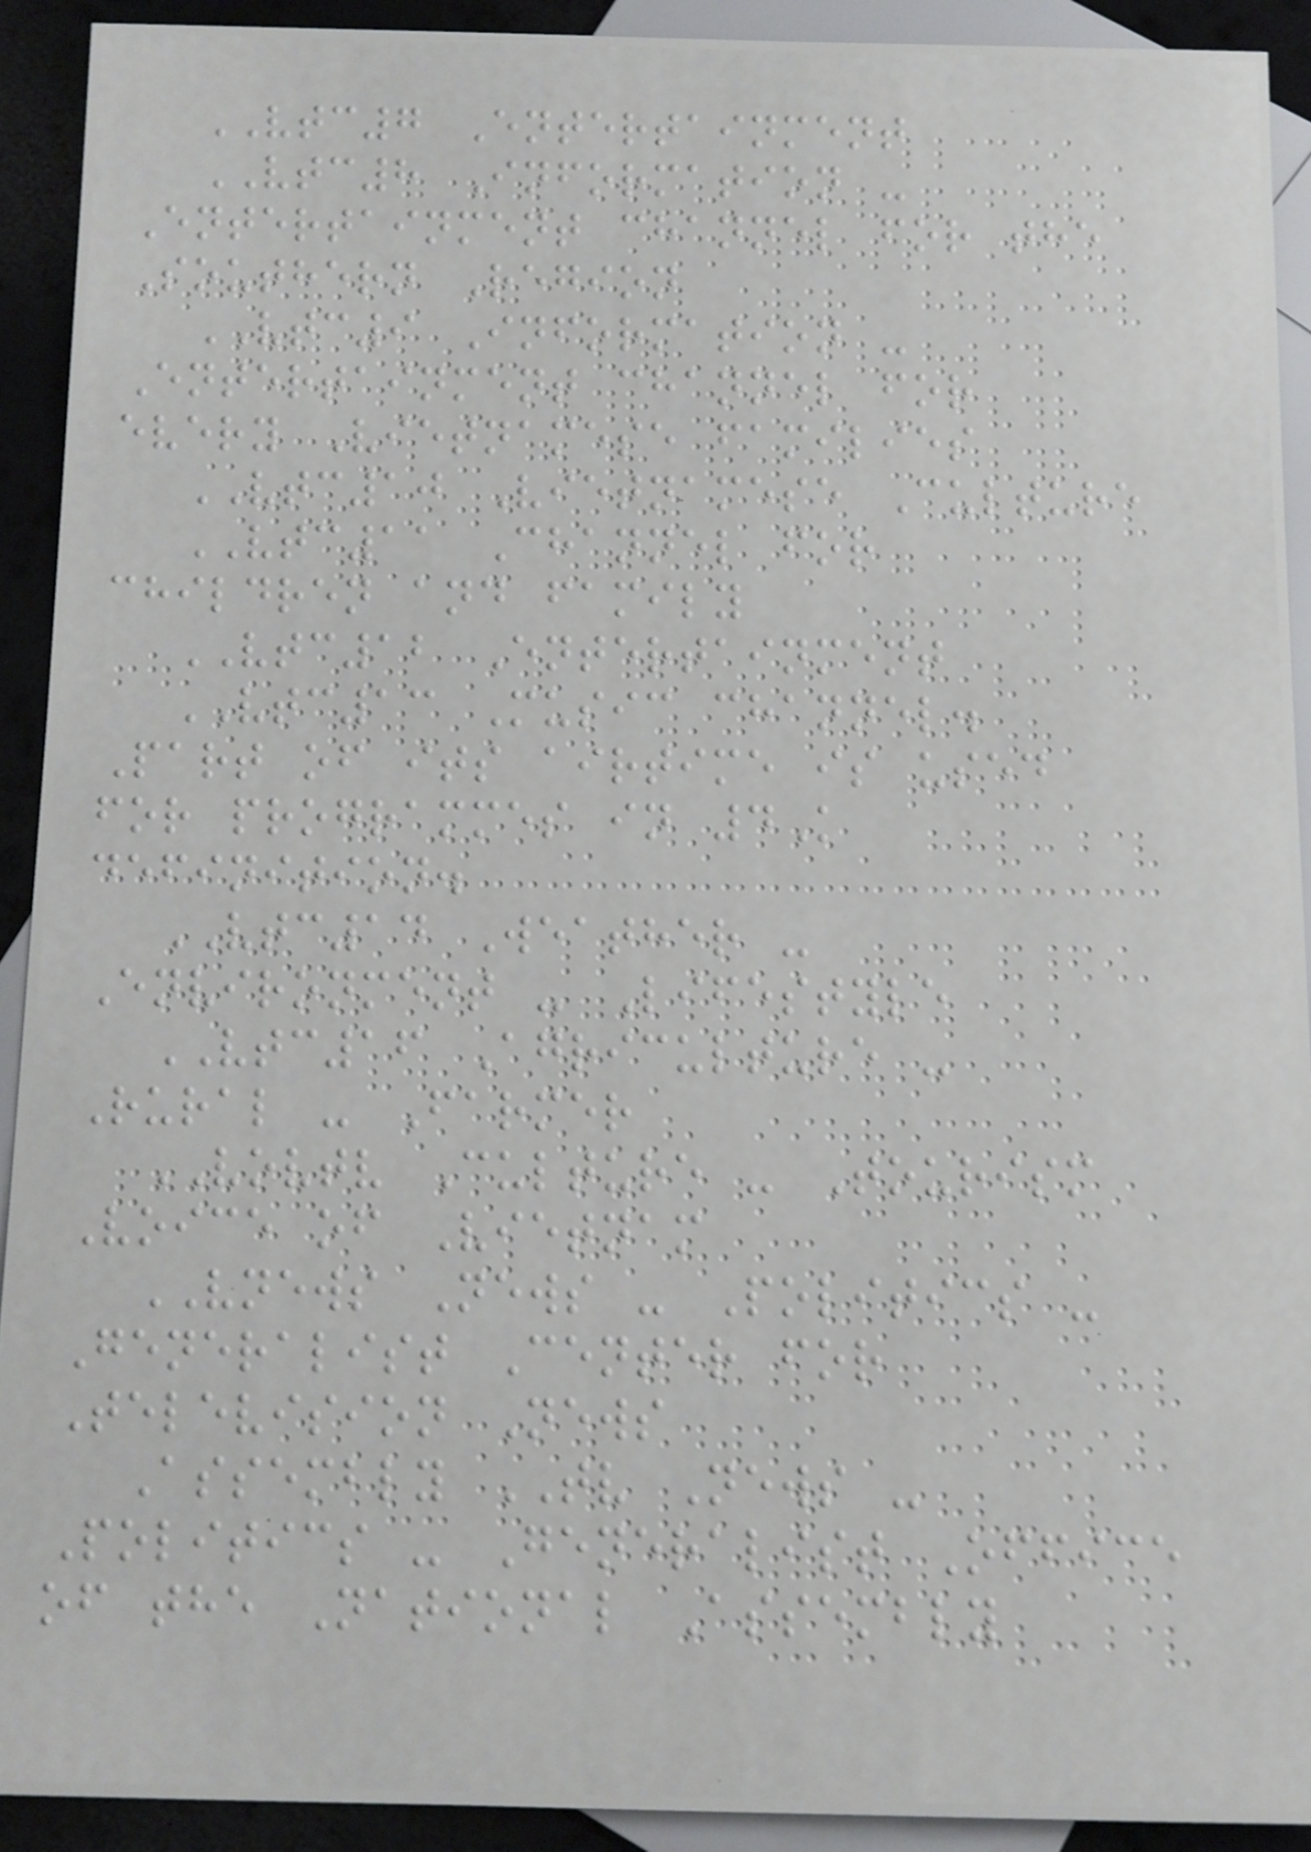VTC7 Entertainment
VTC8 Information -
Entertainment channel for the
Southern Region
VTC9 Information -
Entertainment channel for
every Vietnamese families
VTC10 Vietnamese Culture
VTC11 Channel for
children and family
VTC12 Entertainment
VTC13 Music channel.
Part of its airtime is used
for programmes in 4K
definition.
VTC14 Weather -
Environment - Lifestyle
VTC16 Agriculture -
Rural - Farmer
VOVTV Culture - Tourism
Voice of Vietnam
VNEWS News - Politics -
Generalist Center for
Television News
Assembly TV News -
Politics - Generalist Office
of the National Assembly
